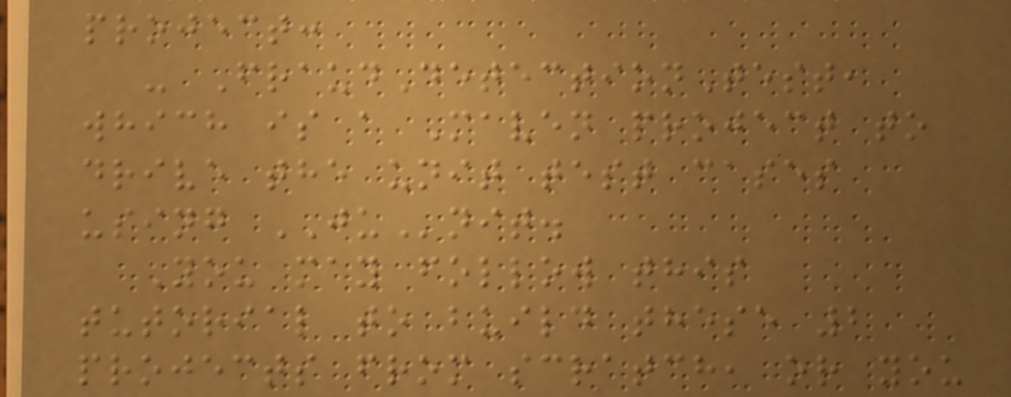project:
- FraudDetectionTest,
which is a Maven project to
drive the unit test cases
using JUnit.
You may follow this
tutorial to build these 2
projects from scratch, or you
